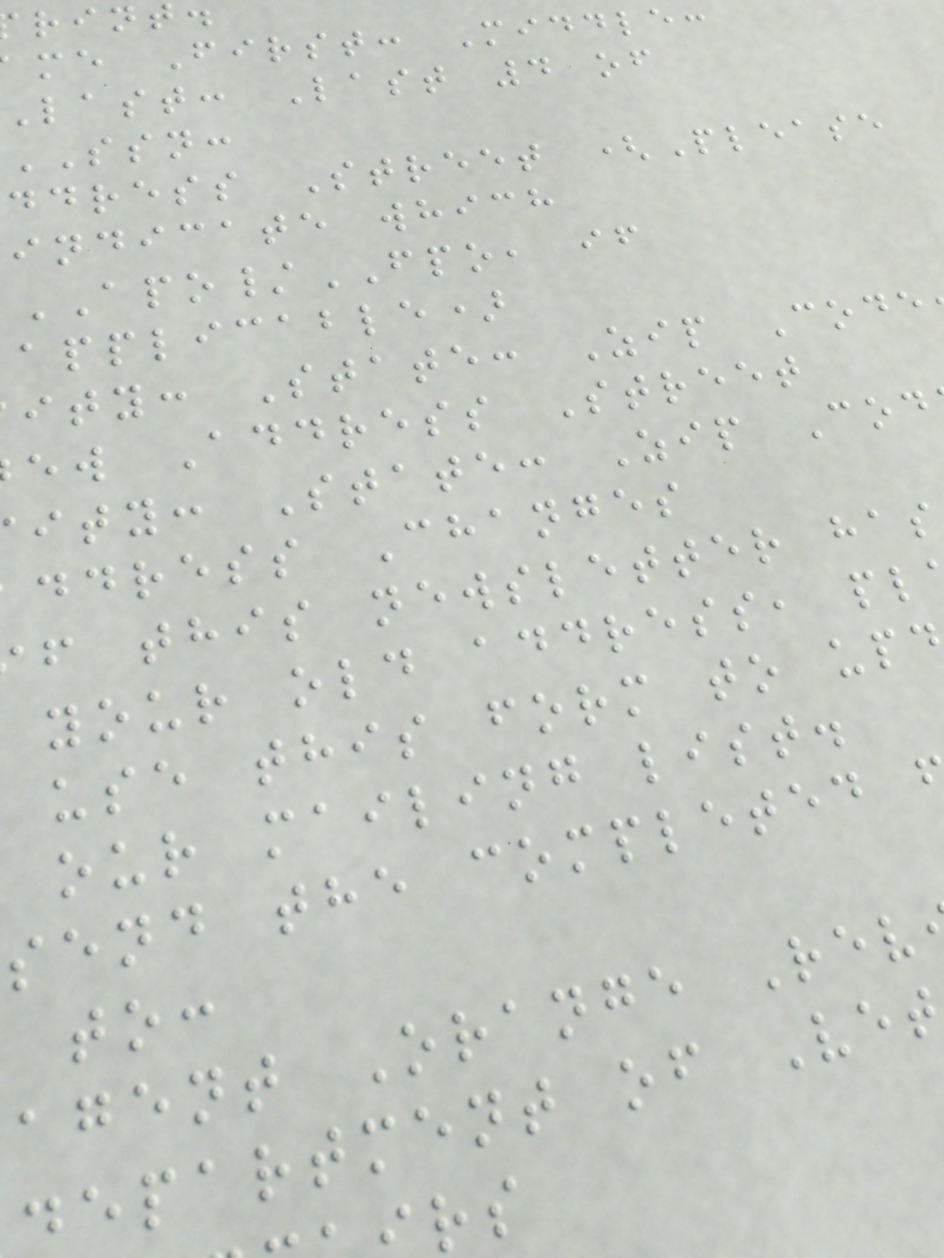me First: Middle:
Last: Last 4 of
SSN:
ddress Street (Please
indicate which
APO/FPO, if
applicable)
ity: State: Zip Code
ew Address Street
ity: State: Zip Cod
ddress Changes
f this newsletter has
your old address, pl
use this form to up
our mailing list.
send the completed
to:
agent Orange Rev
epartment of Vet
